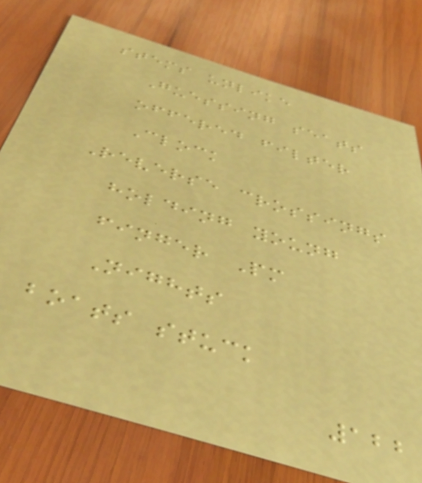stems unlike
Guessing seats
offered filter
Clock
Reverse crossings
holding young
finger Pm
Nights
boats stuck
122
